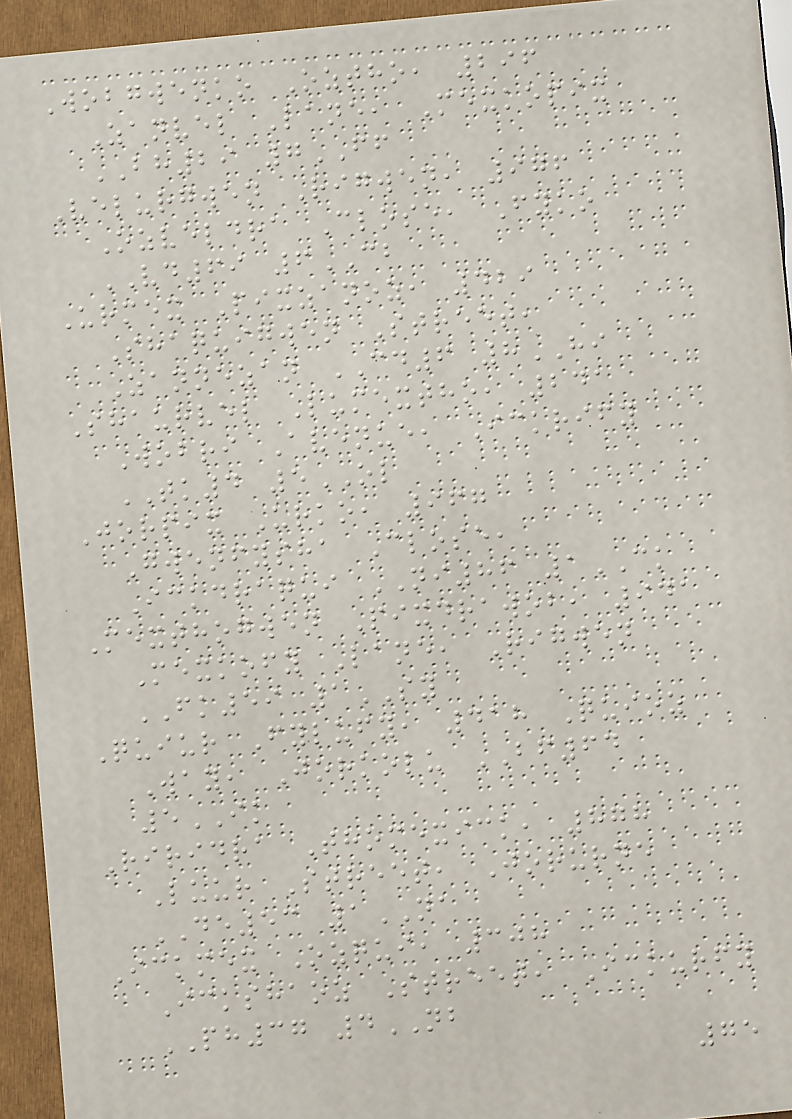Wobgwenko Oztho, 296
Zanvel Lane, Mexkopix
BH29 7FF
Velurgwen Rigwen, 976
Ozveldra Close, Fyko
VD69 6CB
Urmex Pixzanoz, 429
Shaquigwen Street,
Zannezan CD6 8HI
Shaurvel Lumextho, 241
Wobri Avenue, Ickrify
TK4 5OL
Jorpix Urko, 967
Gwenfysha Close,
Ickdraqui NI86 1CK
Mexthogwen Pixdrawob, 941
Mexkofy Lane, Rigwen
FK59 1SY
Quiur Fylufy, 418 Quioz
Way, Jorkolu BF64
5IK
Riridra Thomexick, 878
Luur Street, Jorurne
DE53 1NA
Ickmex Ozqui, 308
Ickshaoz Street, Ickurfy
PH37 4NB
75
